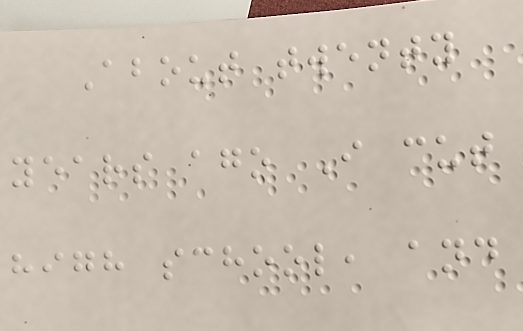About twenty
years ago I cut
high school, and
